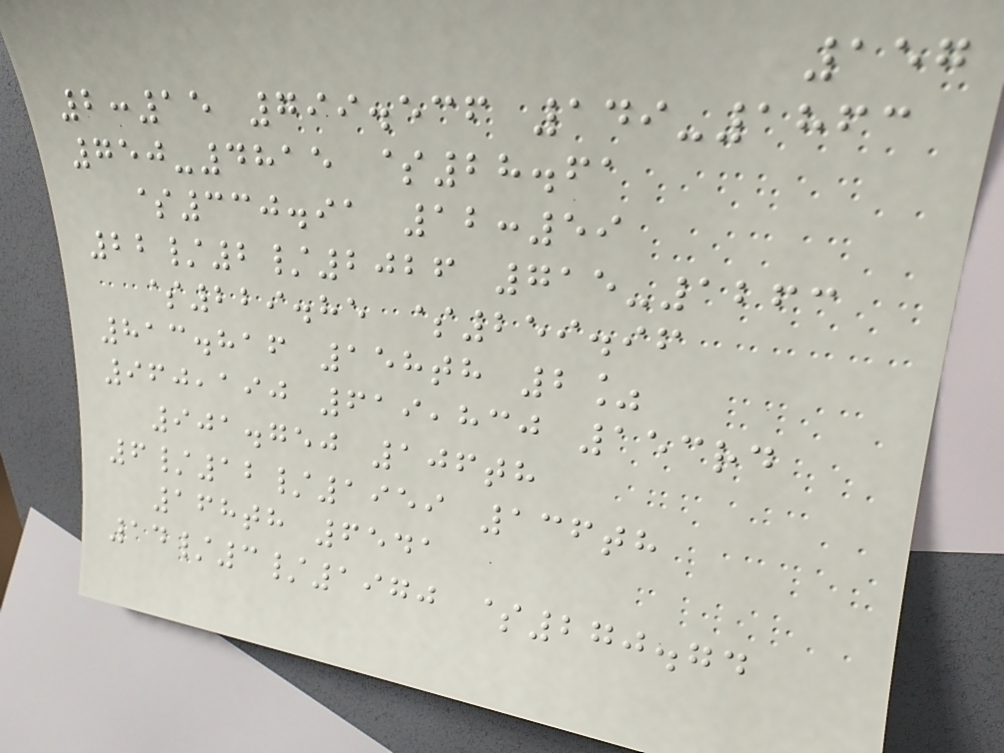157
2:15 799.536 149-1863
750-4815 $28.61
$330.91 12:59
22/2/2026 715-1263
$229.85 $259.96
813.816 158th 2%
960,190 619,830 153rd
901.750 106th
6/12/1959 136th
168th 6541
14/3/1970 $270.74
